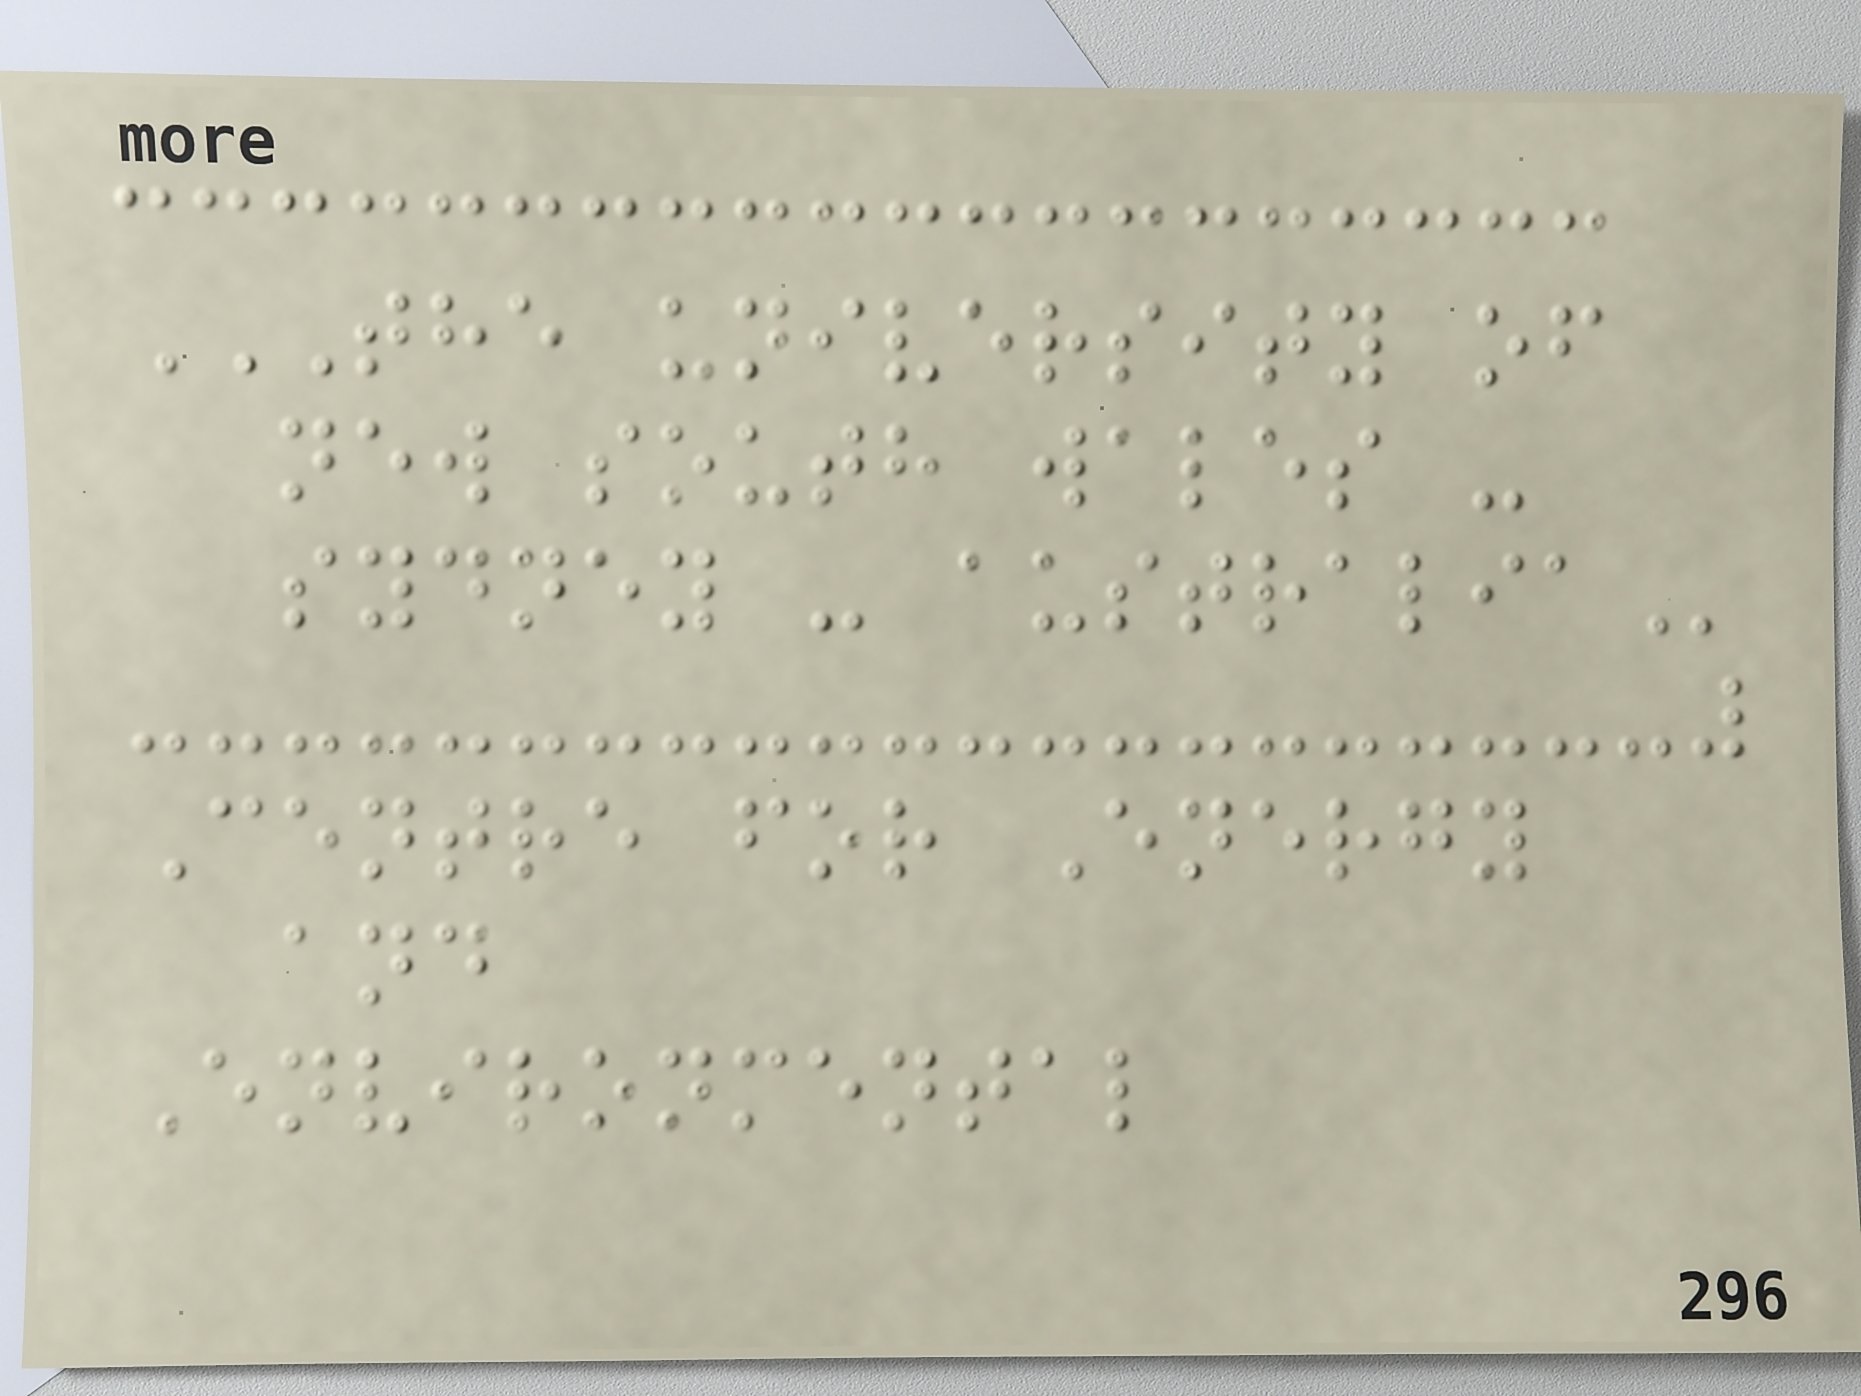THE UNIVERSITY OF
NEW SOUTH WALES -
SYDNEY - AUSTRALIA
Centre for Energy
and
Environmental
